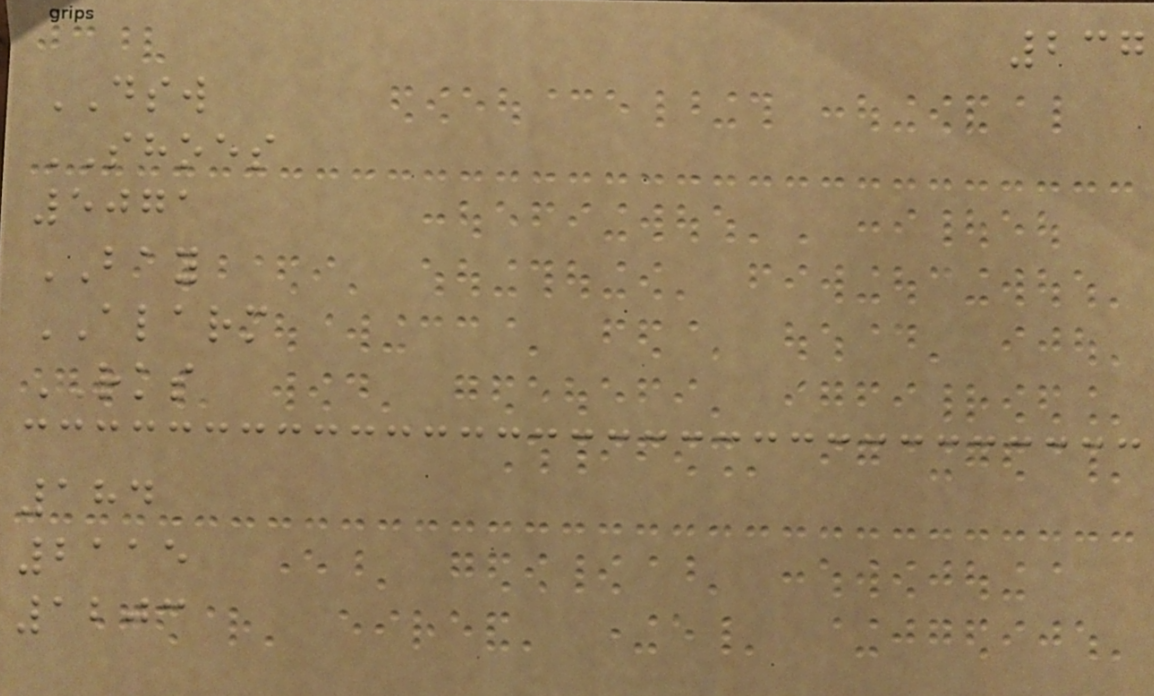237
DSW
SHOES
5071
BAY
ALARM
RKS
184
2115
1203
